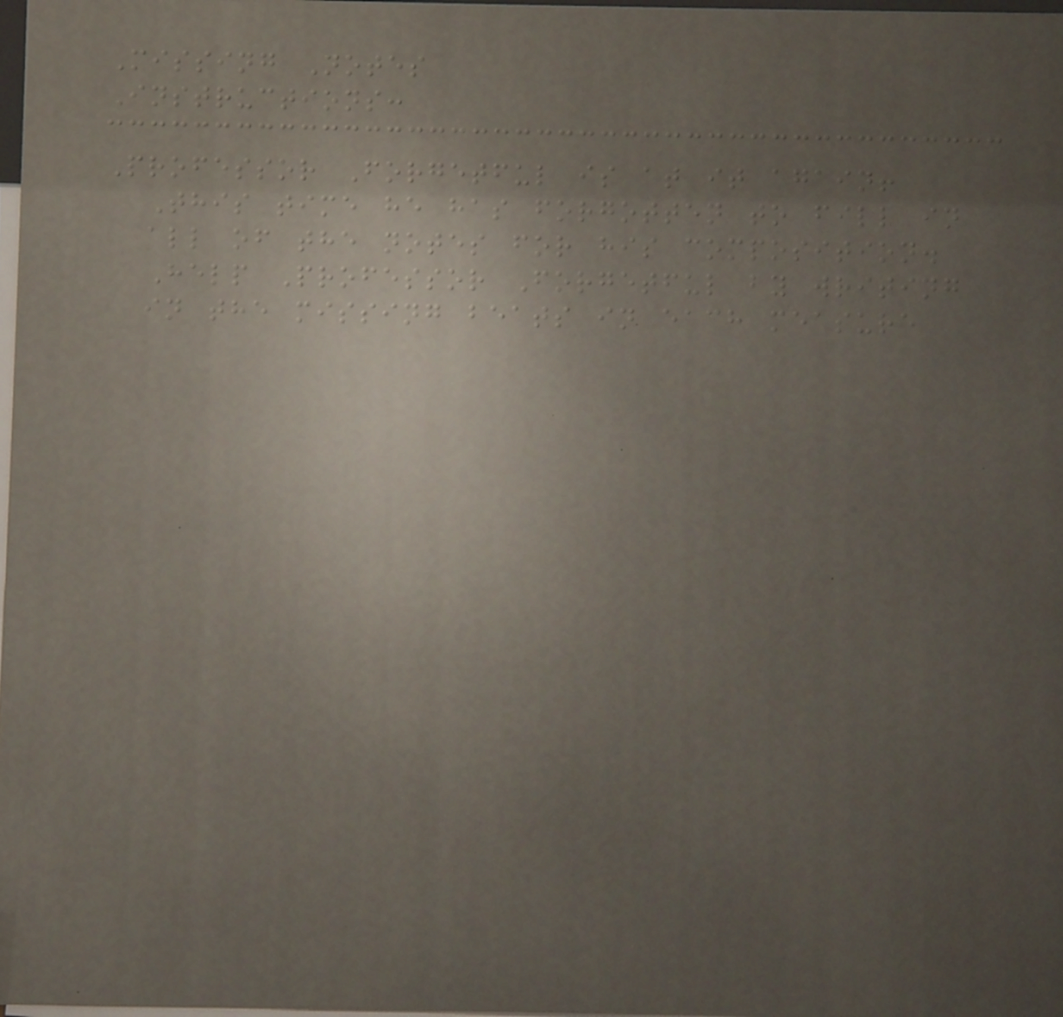Missing Notes
Instructions:
Professor Forgetful is at it again!
This time he has forgotten to fill in
all of the notes for his composition.
Help Professor Forgetful by writing
in the missing beats in each measure
